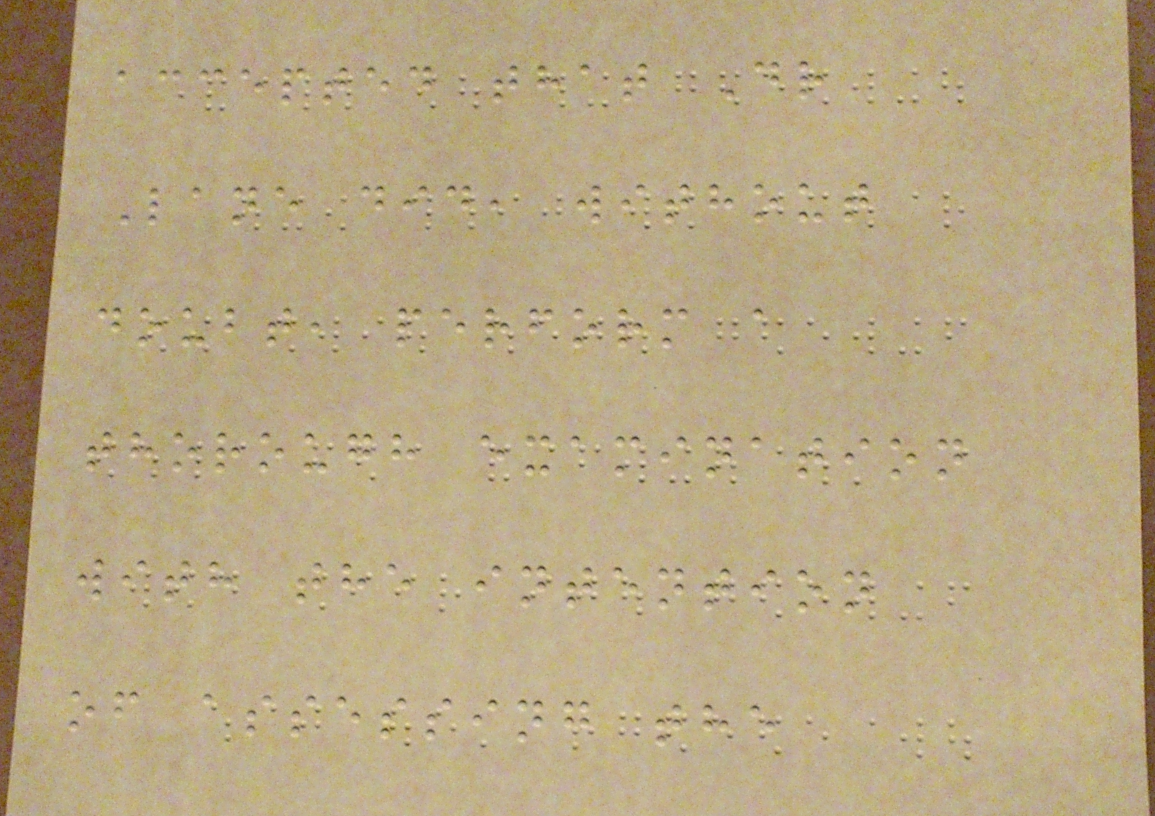accepted that Dr
Lane did, without
doubt, perform a
thorough examination
with the intention
of assessing the
